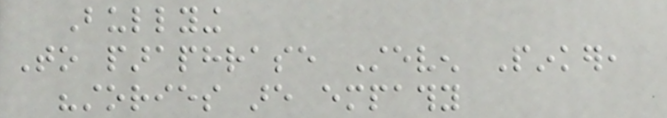Bullying
To paraphrase Steven Pinker,
"stories are empathy
